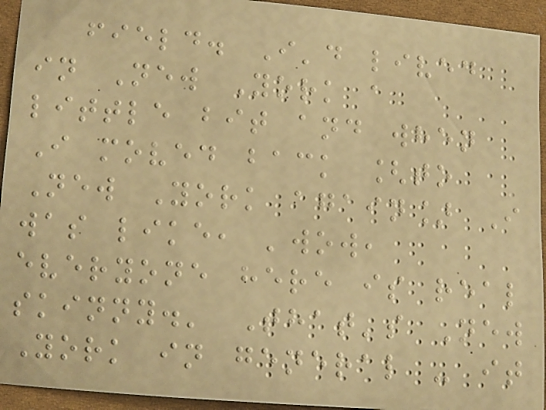field. I'd lived
in New York a
little bit and when
I moved back [to
New York again] I
was like, 'wow,
everyone here is real
skinny.' That's New
York in general - it
